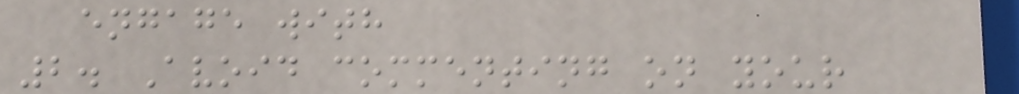engage with
2. Avoid commenting on your
